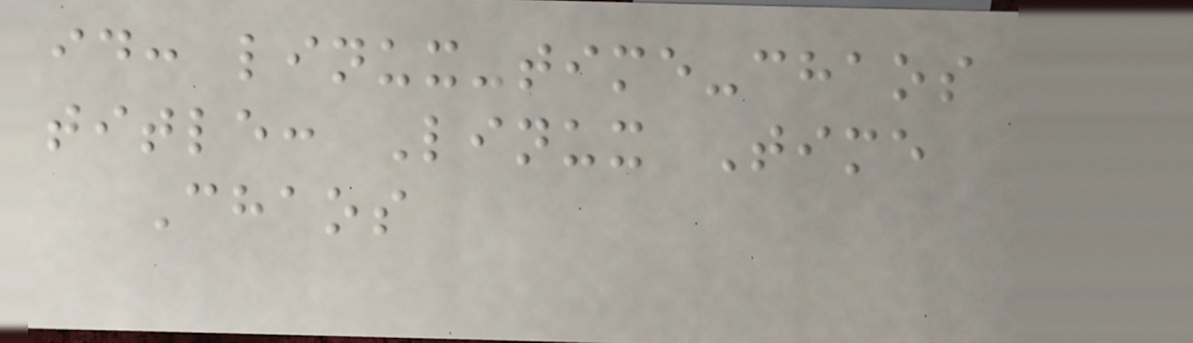id: linux-time-chaos
title: Linux Time
Chaos
